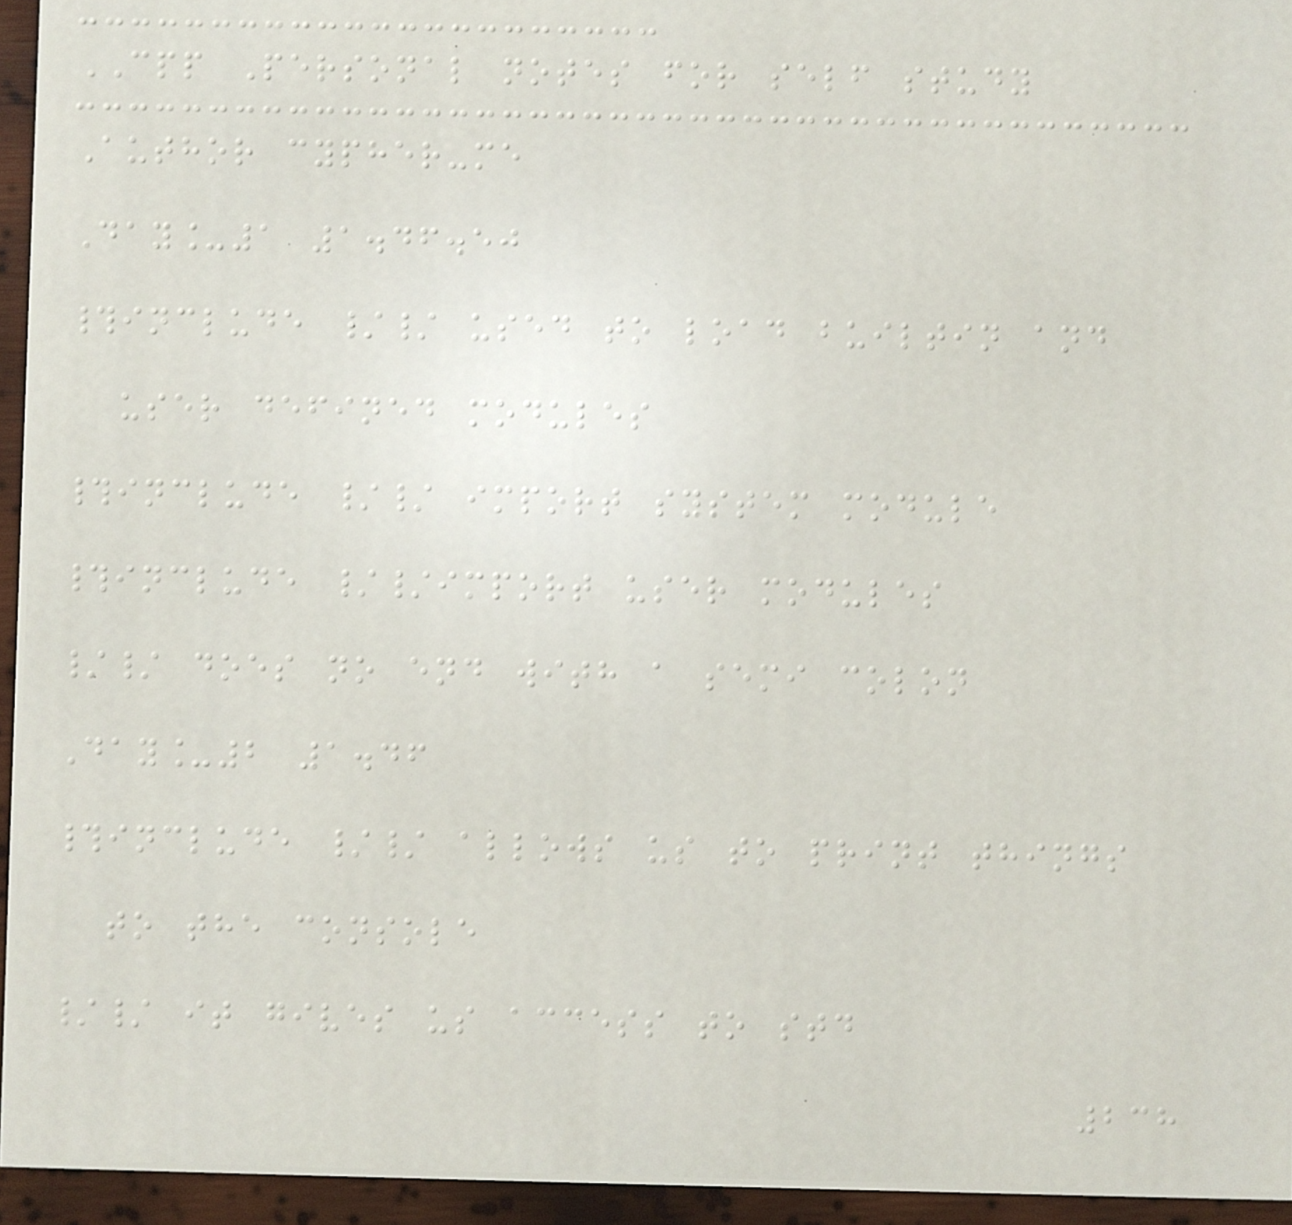CPP Personal notes for self study
Author cypher-me
Day_1 1.46.50
#include // used to load builtin and
user defined modules
#include // import system module
#include //import user modules
// does no end with a semi colon
Day_2 1.46
#include // allows us to print things
to the console
// it gives us access to std
238
